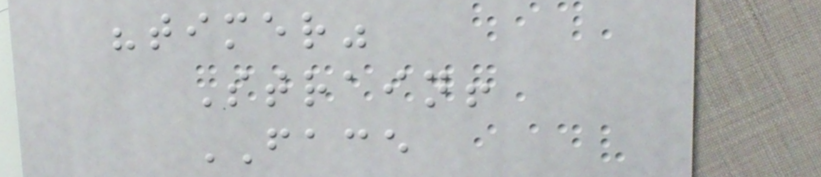"timer"
Strain!
FACE
